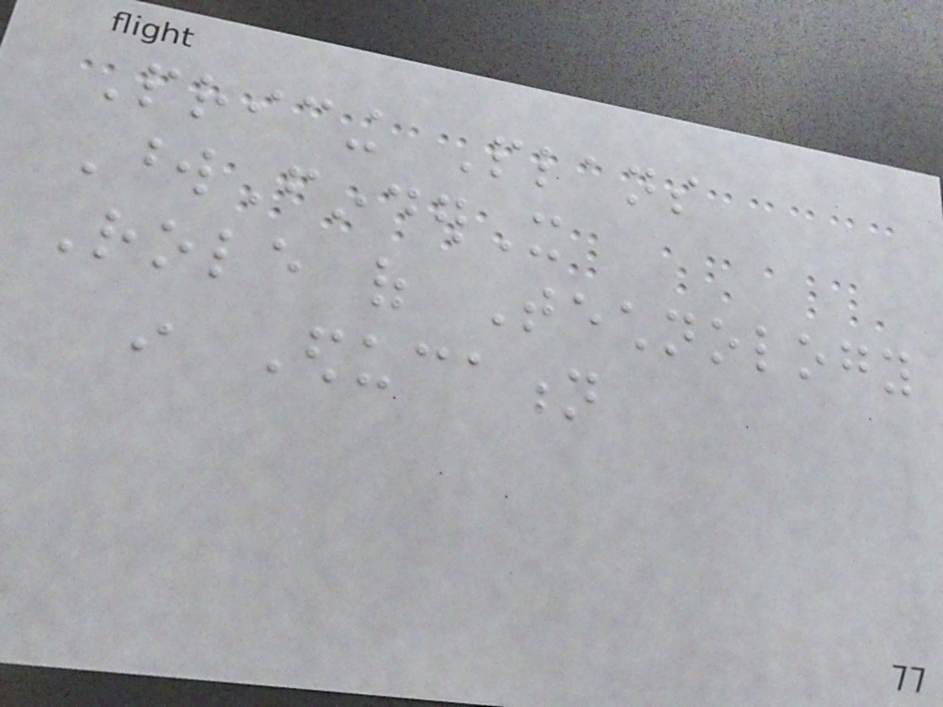Pricing Plans
WordFinderX
Role of Technology
in Education
